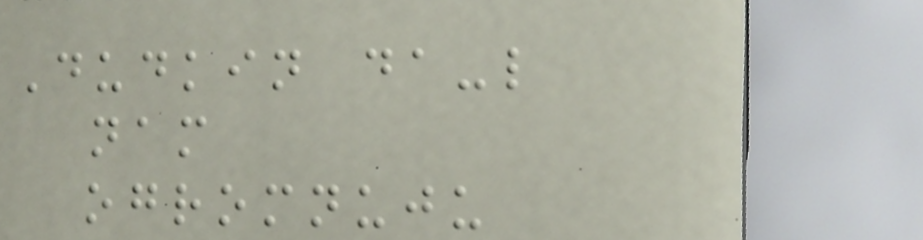Dudkin da-l
nam
ogromnuju
